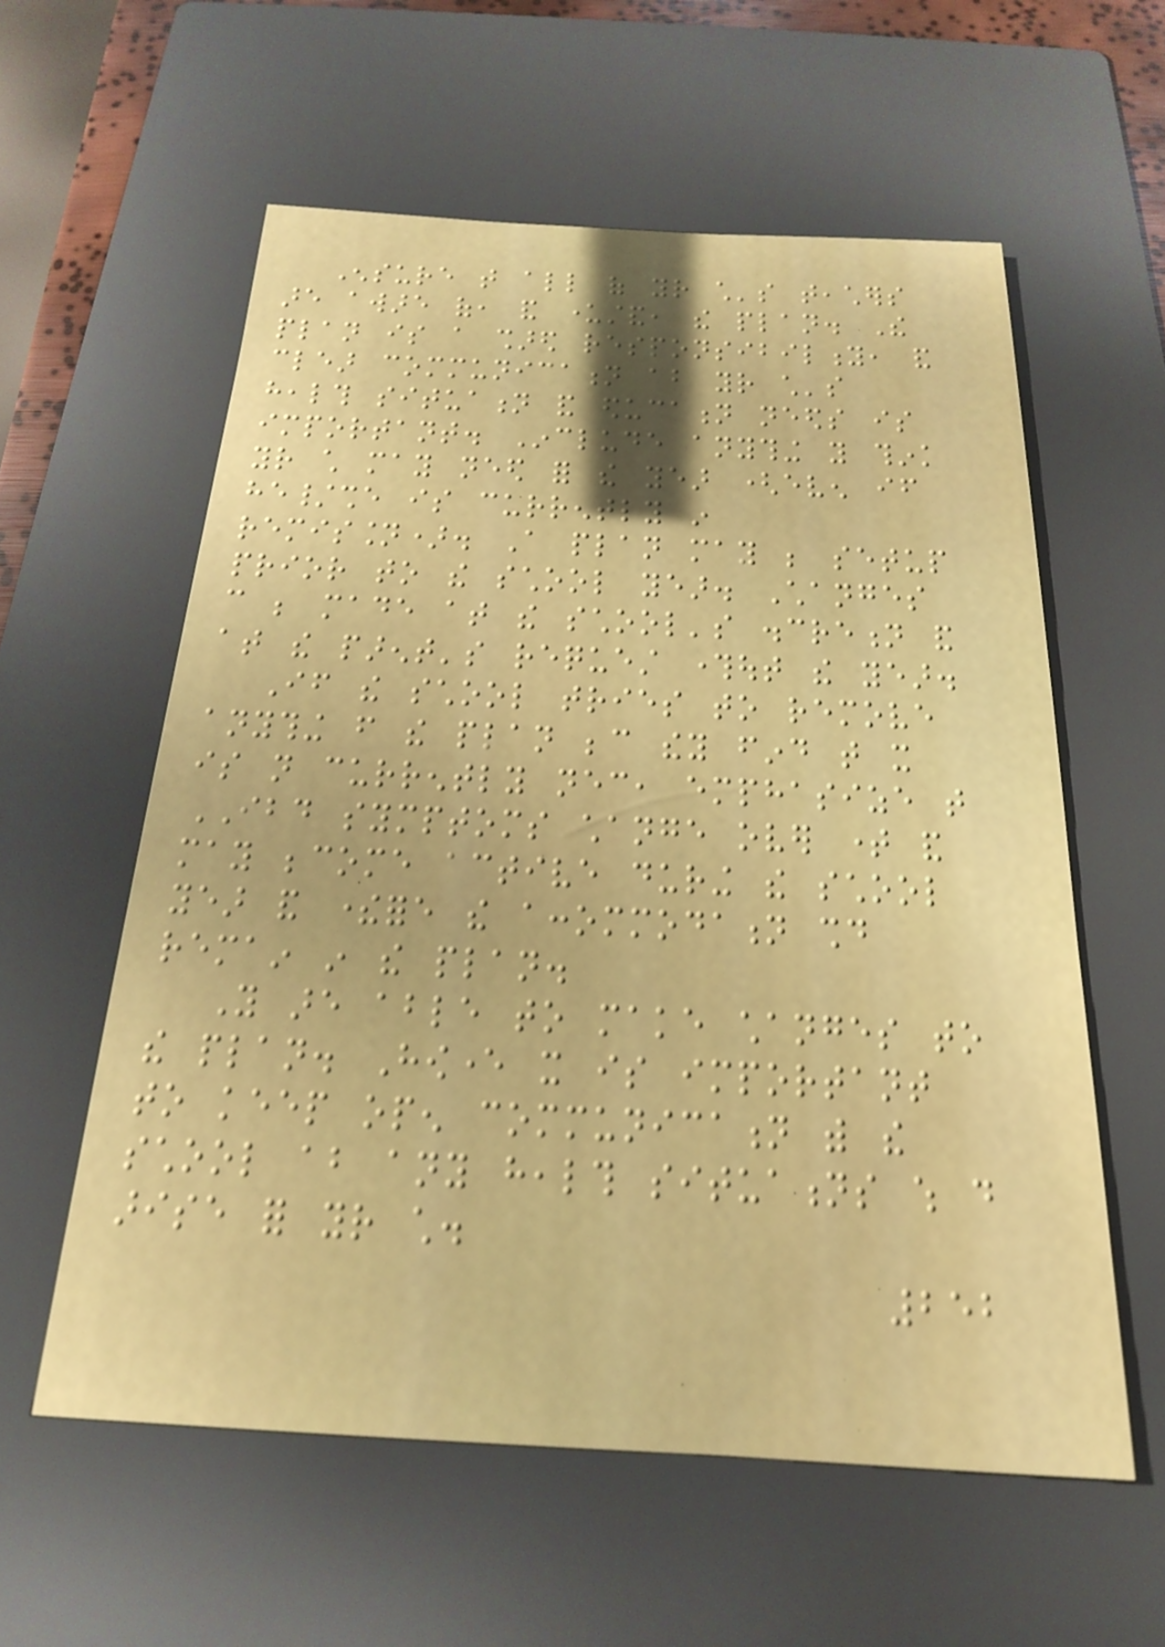Ensure that all of your child's teachers
are aware of, and understand, the plan. The
plan is a shared responsibility, and
clear communication about your child's
health situation and education needs is
important. Include anything you think
your child may need for the year (even if
he/she is currently in
remission). A plan may be setup
prior to the school year. Changes
can be made at the school's discretion and
at the parent's request throughout the year.
If the school tries to remove
anything from the plan because they find that it
is not currently necessary, emphasize that
IBD symptoms change over time and
may become active during the school
year and therefore the accommodation should
remain in the plan.
You are able to make changes to
the plan. However it is important
to keep open communication with the
school about any health situations which do
arise for your child.
252
